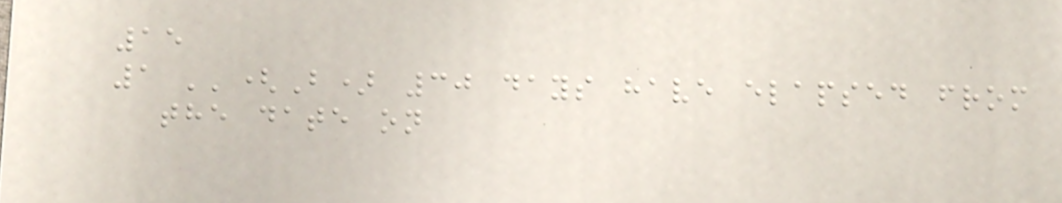15
1 ''(B) 30 days have elapsed from
the date on
